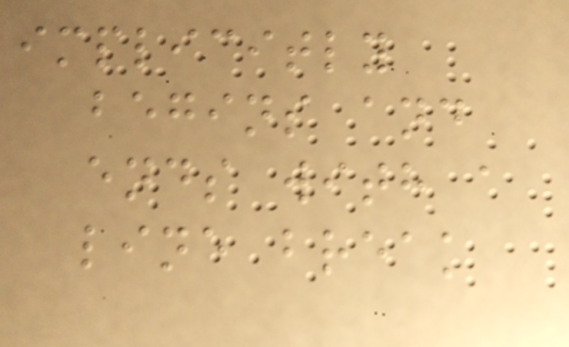implicitly
begins and
ends with a
line break
